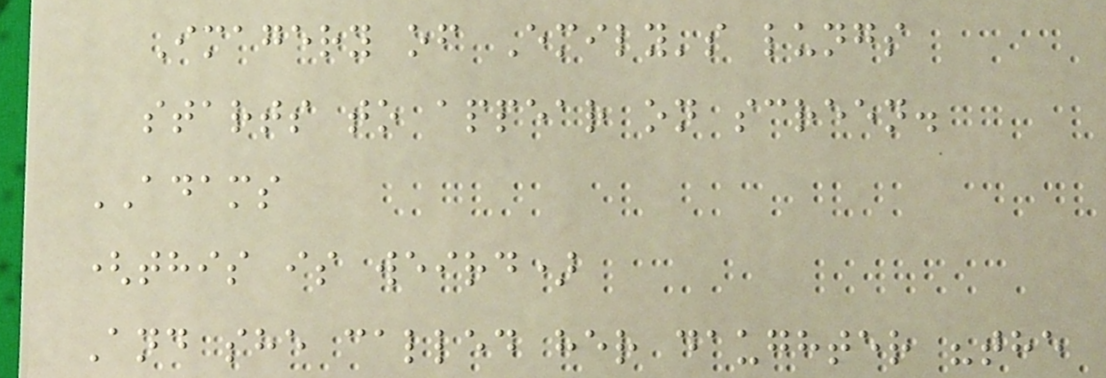Imagery of Emily's lungs
starts to appear on screen.
ADAMS
(this is weird)
And she called her daughter "the
